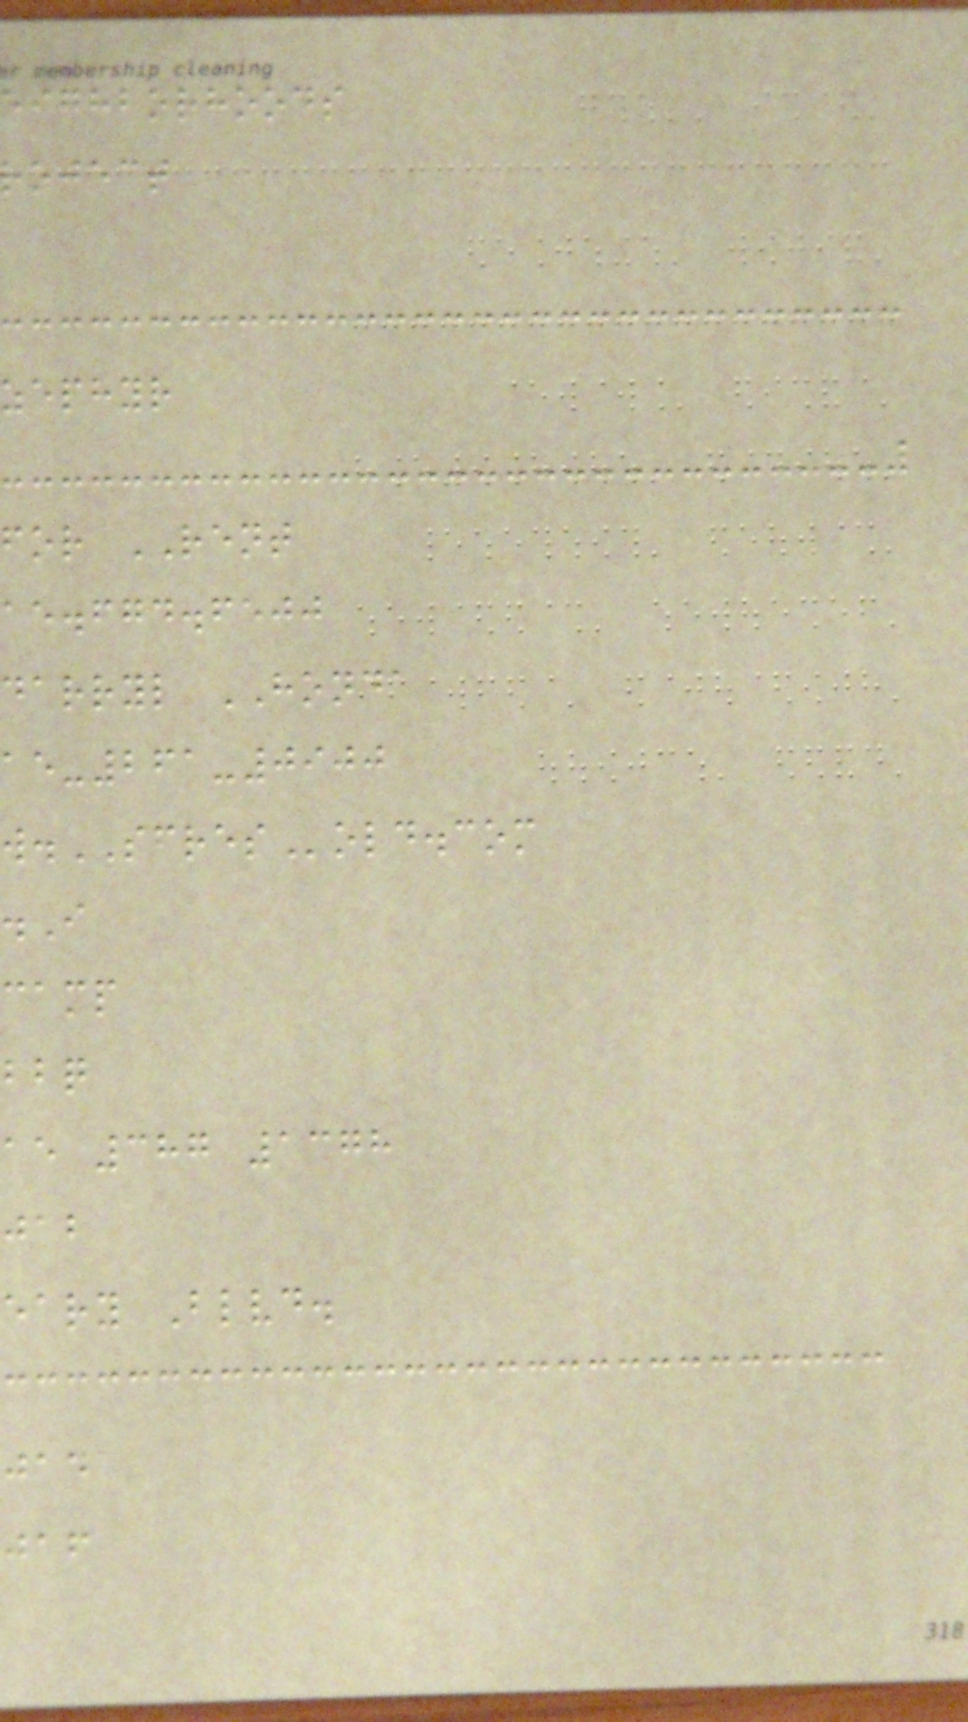eighborhoods
roject
zephyr
for RENT
ae.fgd.fejj
darryl HONDA
-261-0900
w.SFRESold.com
camp
ae 387 1378
eary Blvd.
